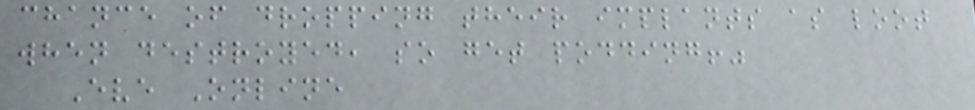chance of dropping their implants as loot
when destroyed, so get podding!"
Eve Online
